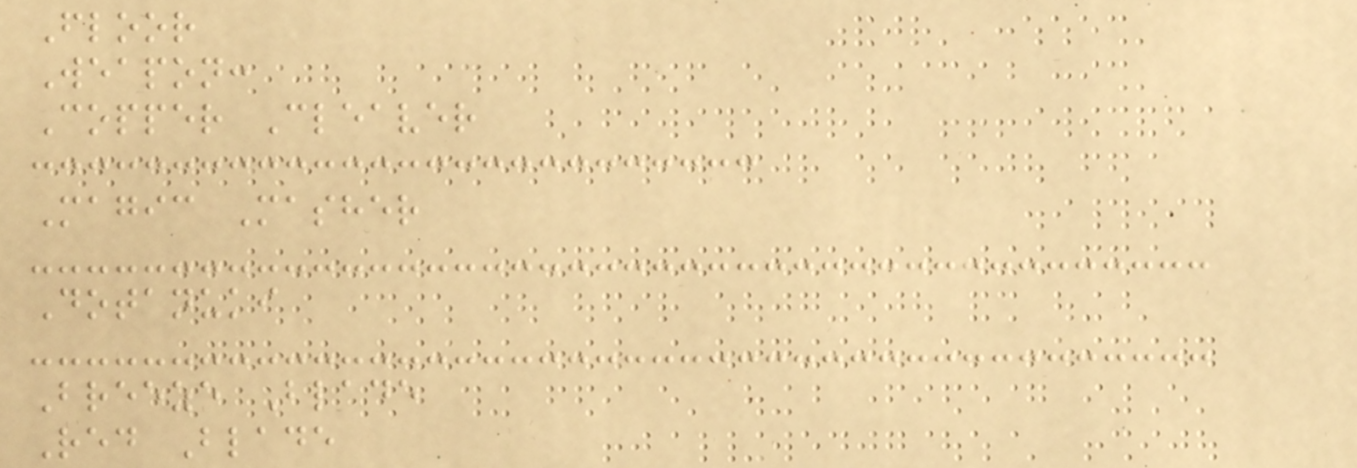Floor
Weapon:
Copper Cleaver
Magic Masher
Dotanuki
Breeze Blade
Red Blade
